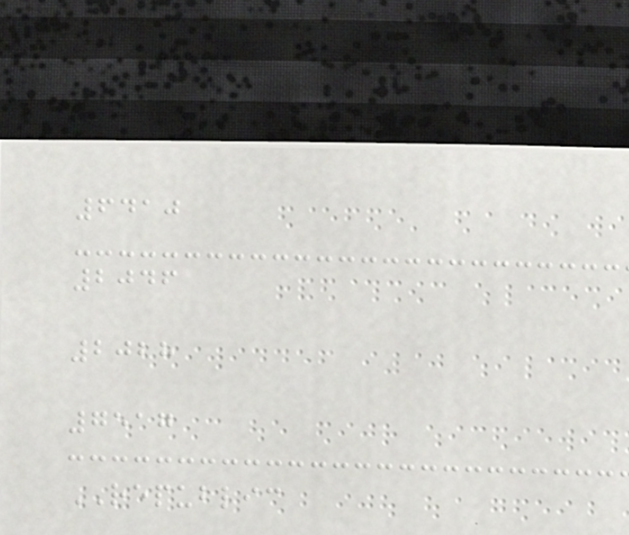6410
2046
2028
7517
REPUBLIC
